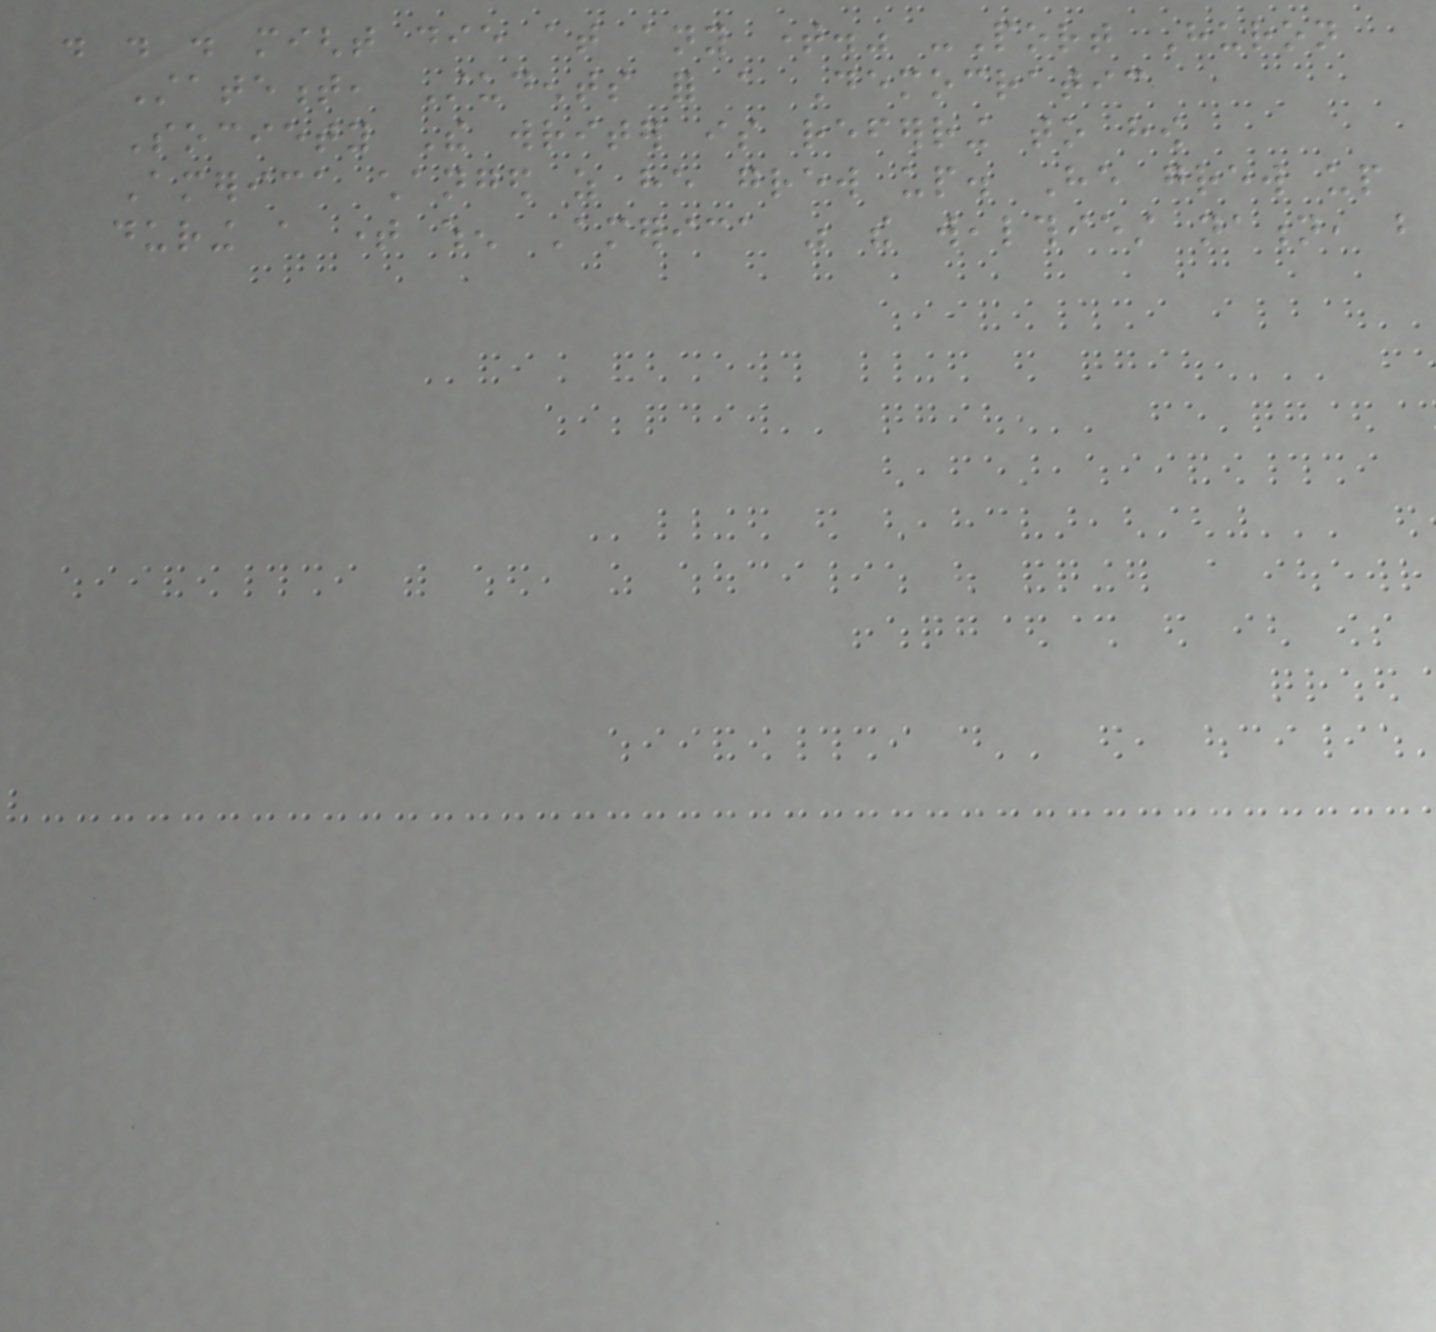. . . might die at any time." -Port Huron
Statement, Students for a Democratic
Society The writer is referring to how
America changed as he grew up. He grew up
during a time when America was the wealthiest nation, but
